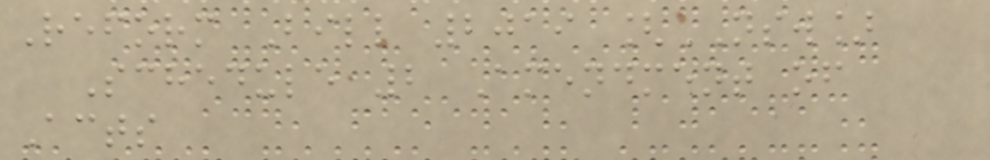Reform Bill 2019 [NSW]
Schedule 2 Amendment of
Acts
